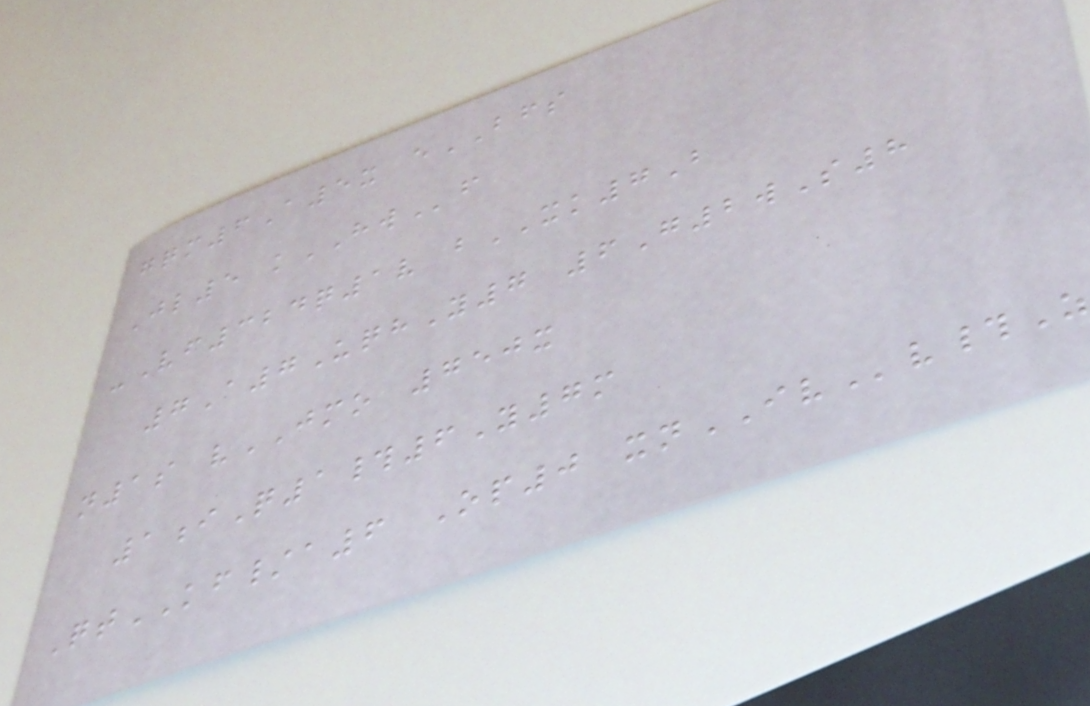gqm6A5x eBFS
Jl5 kHWf
-Vf324q1v bXK7B
7A7UqhY7 6G2wS8
n1s vJMO 750x
1iQ1#6Y7m
QtKF/a6 Op0 xnIVv#Z
